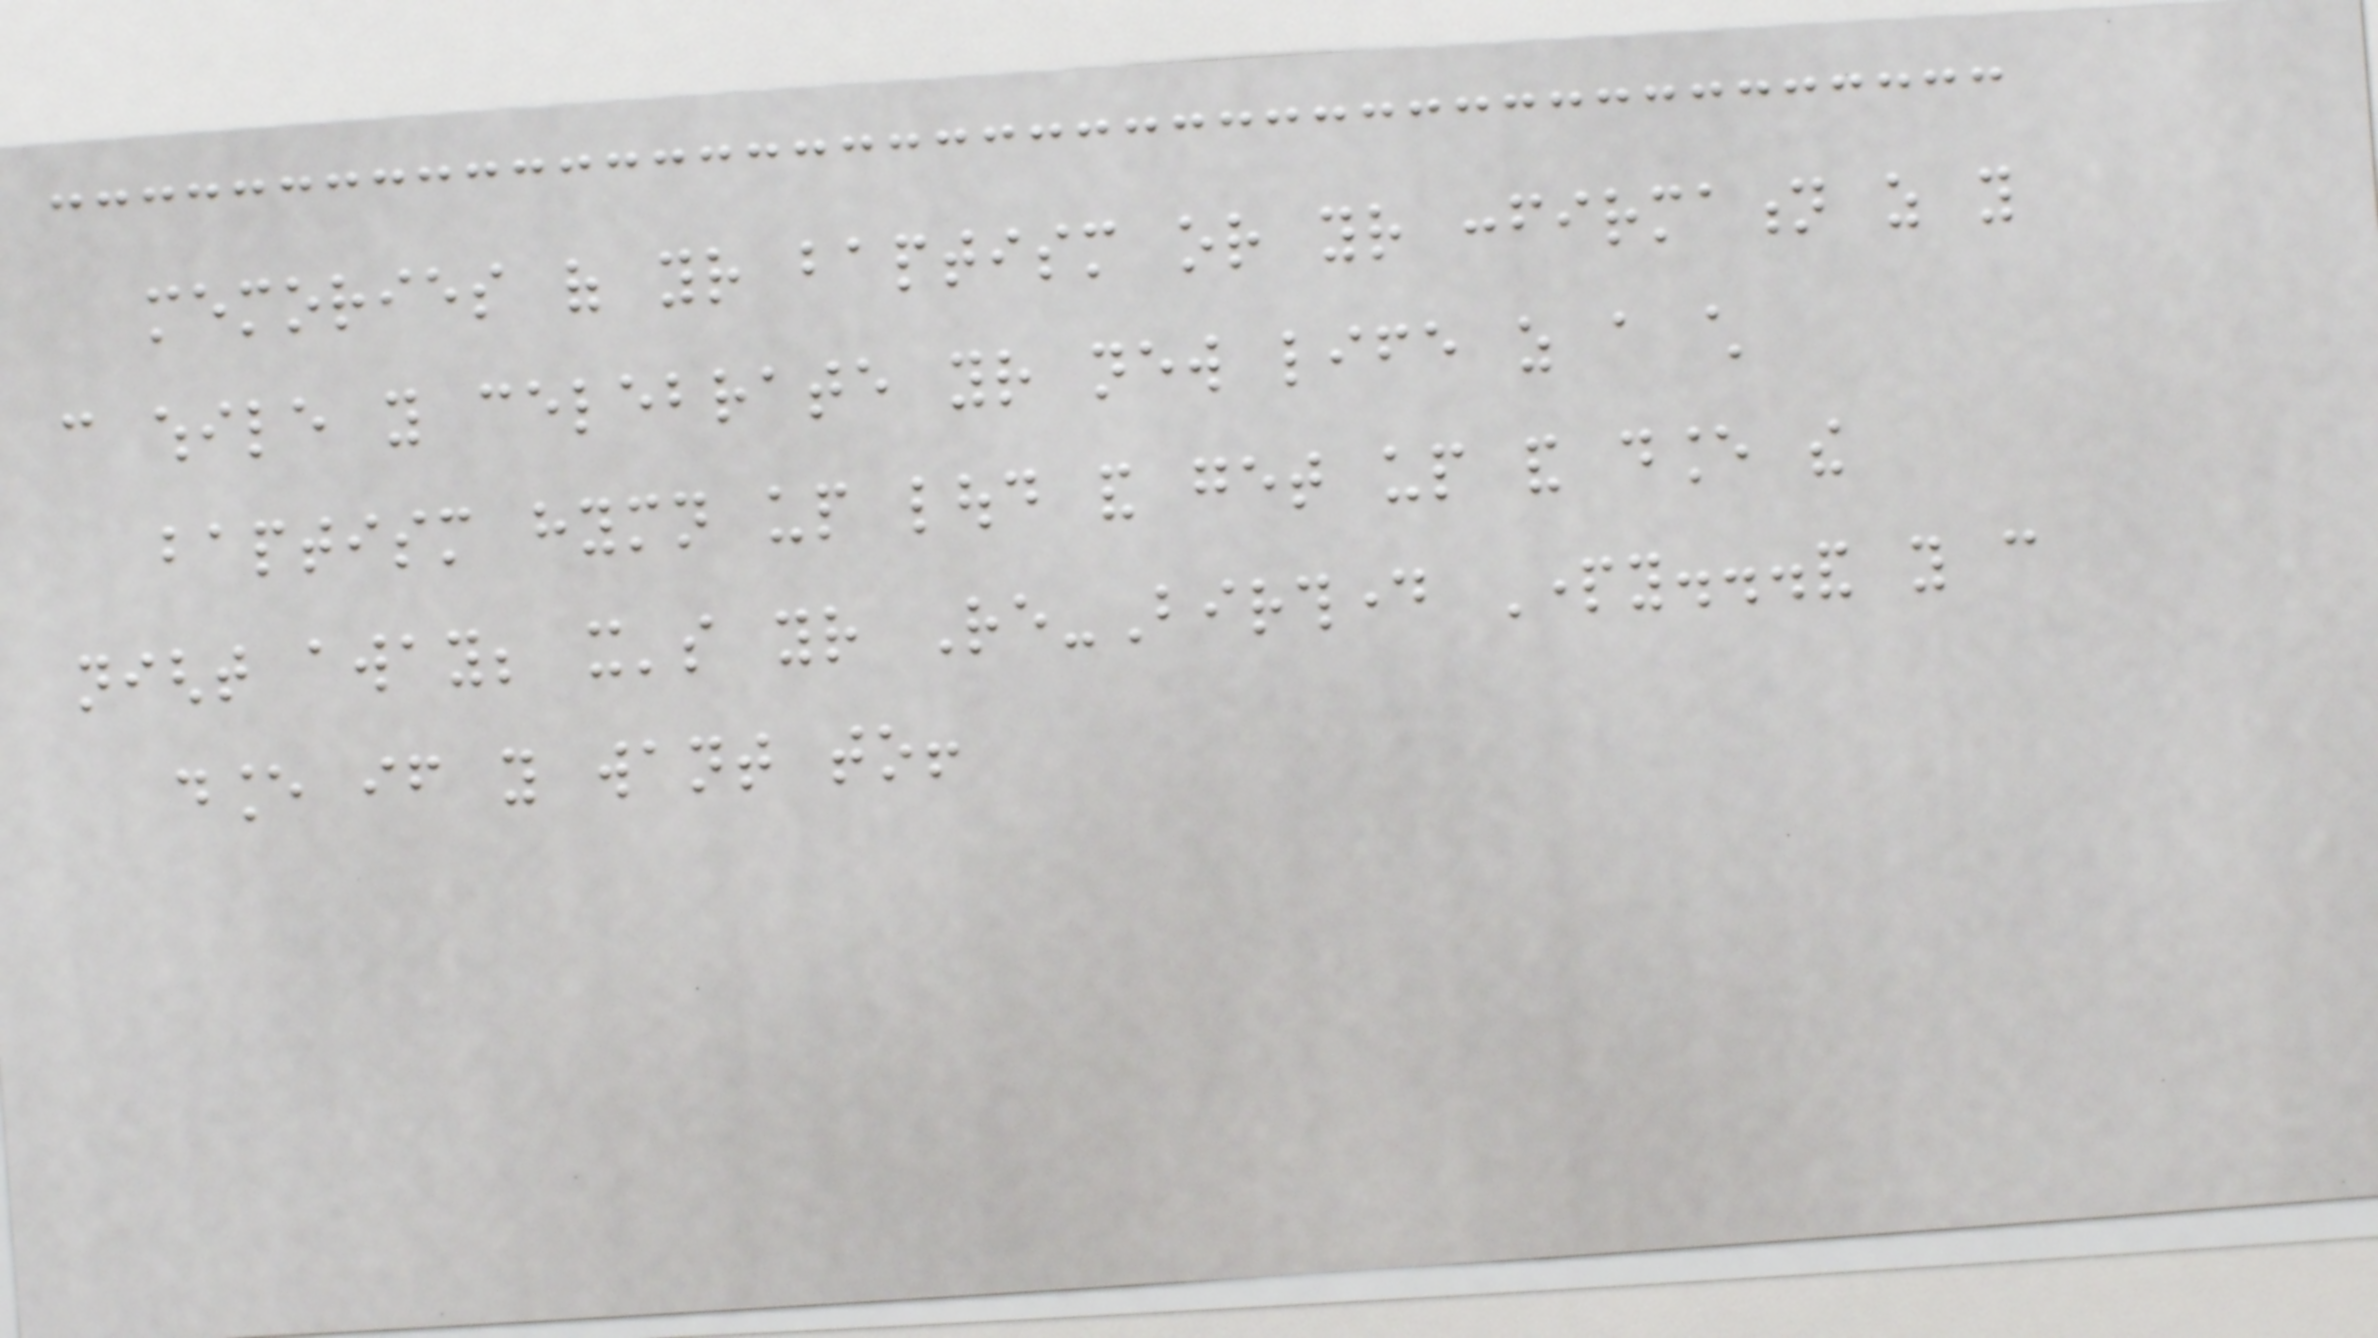memories of your baptism or your confirmation as you
can while you celebrate your new life as a child
baptism hymn up loud and get up and dance the
night away; it's your Re-Birthday Party...and you can
dance if you want to!
